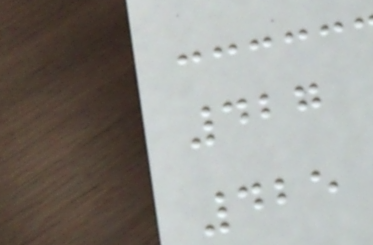427
425
